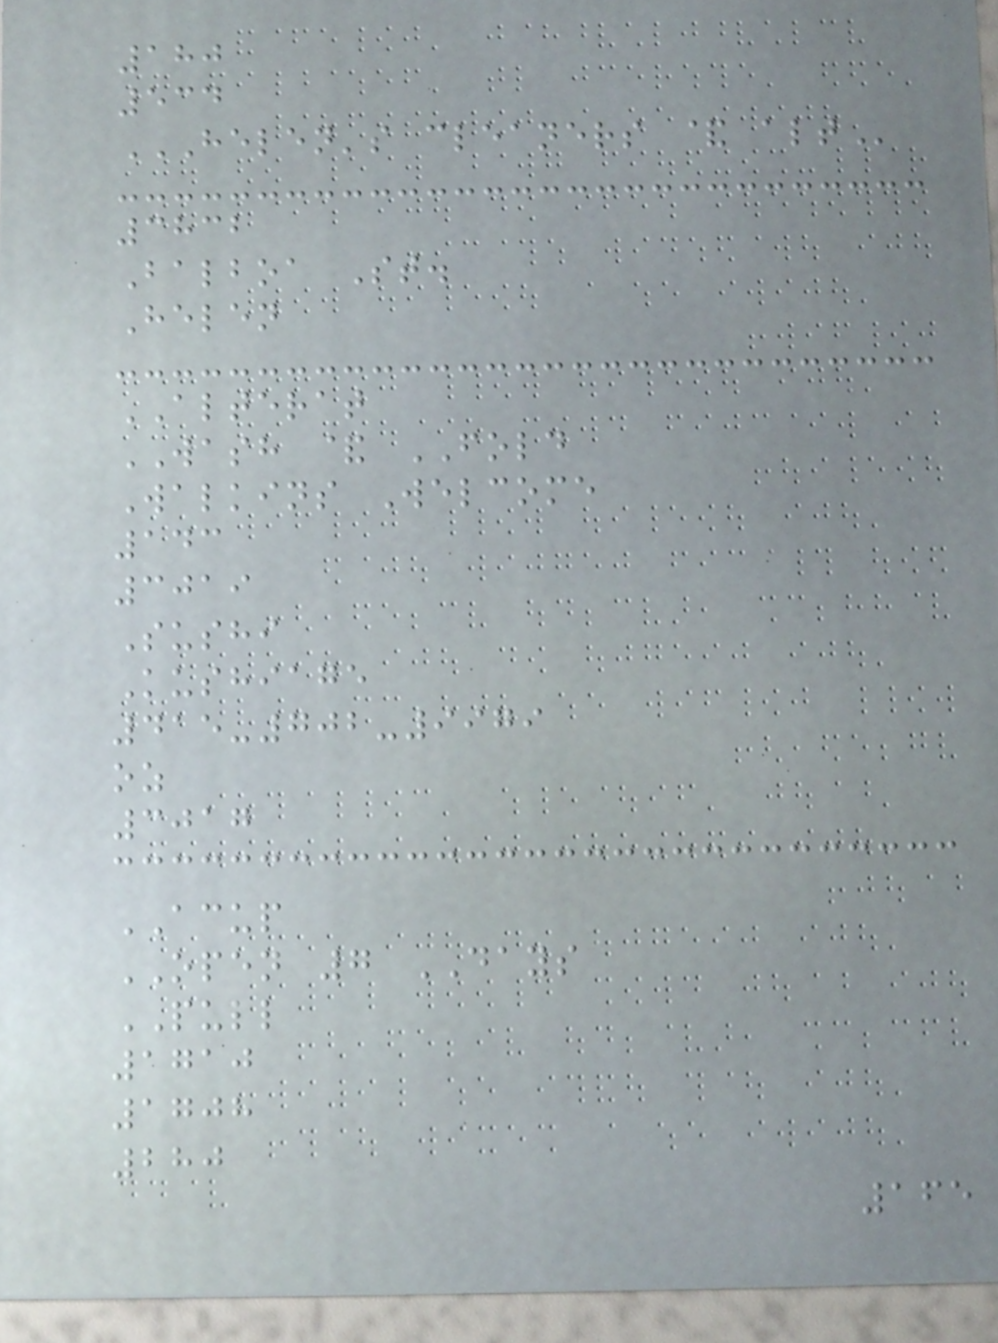180
534
HELEN'S CLEANERS & ALT
3832
Balboa St.
Helen
ALTERAT
WASH & FOLD
Walkins Welcome
143
3019
Sushi
Kushiage
415-702-9979
oz
3017
ACUP
OPEN 7 DAYS
PULL
1710
1708
280
165
